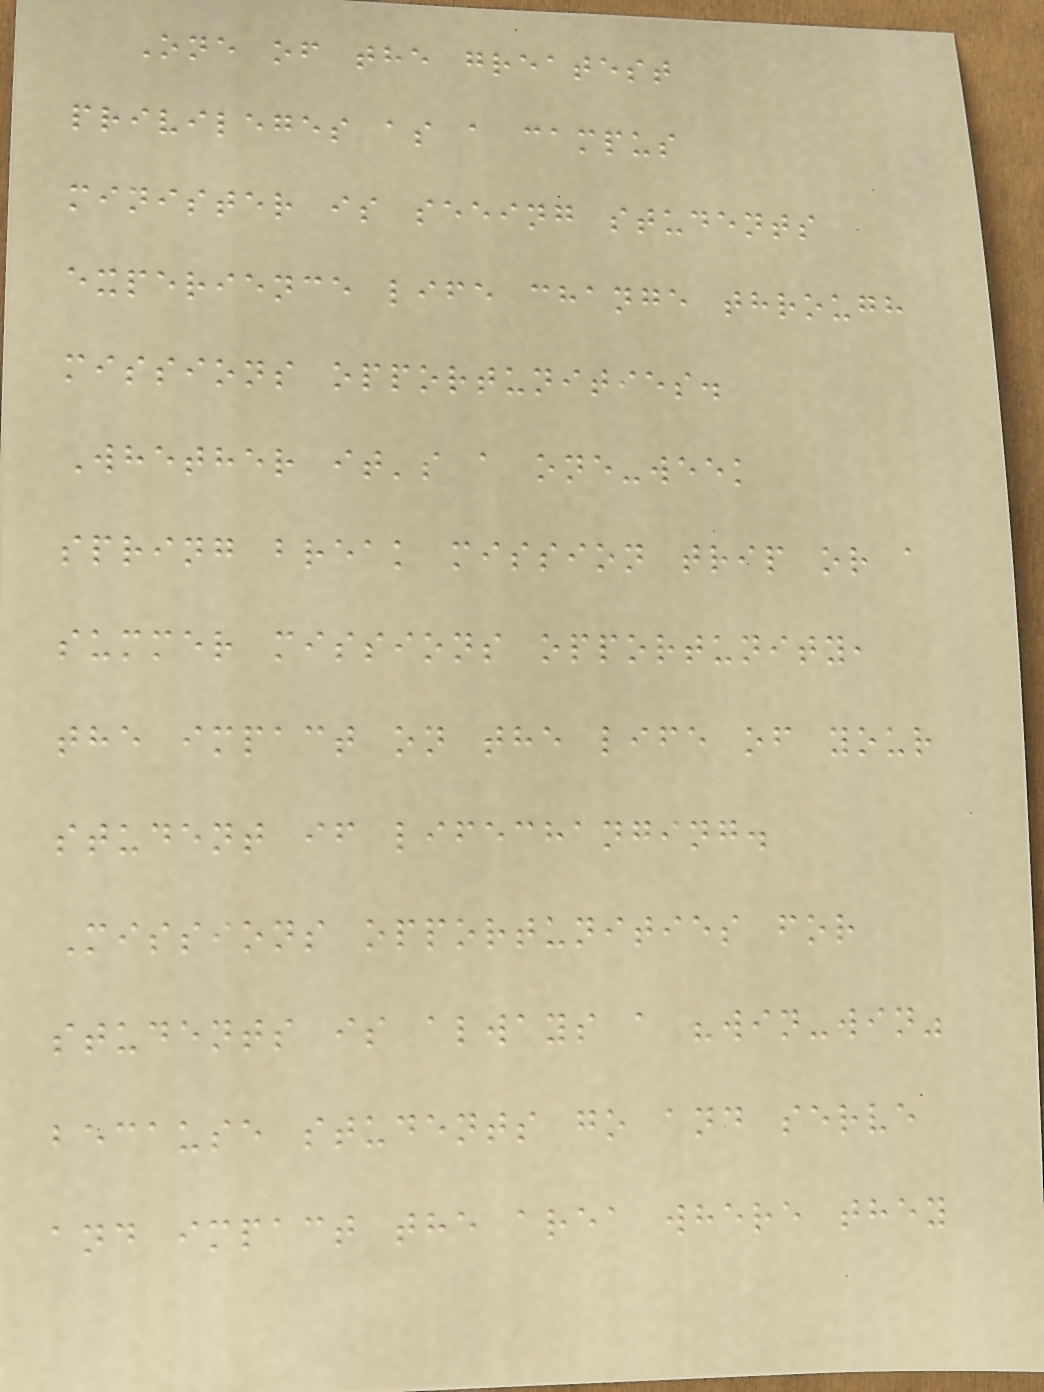One of the greatest
privileges as a campus
minister is seeing students
experience life change through
missions opportunities.
Whether it's a one-week
spring break mission trip or a
summer missions opportunity,
the impact on the life of your
student if lifechanging.
Missions opportunities for
students is always a "win-win"
because students go and serve
and impact the area where they
